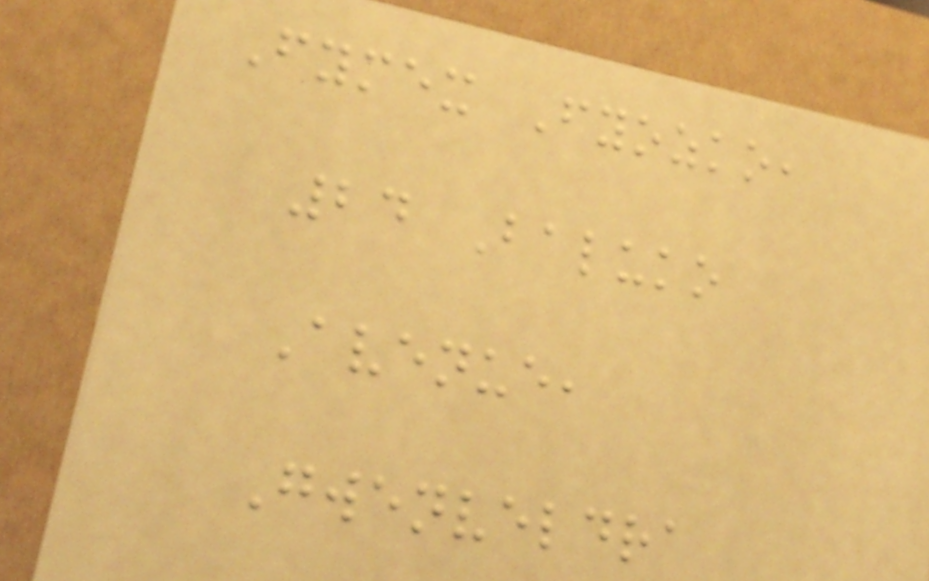Fymex Fyozko,
24 Baluko
Avenue,
Gwenveldra
